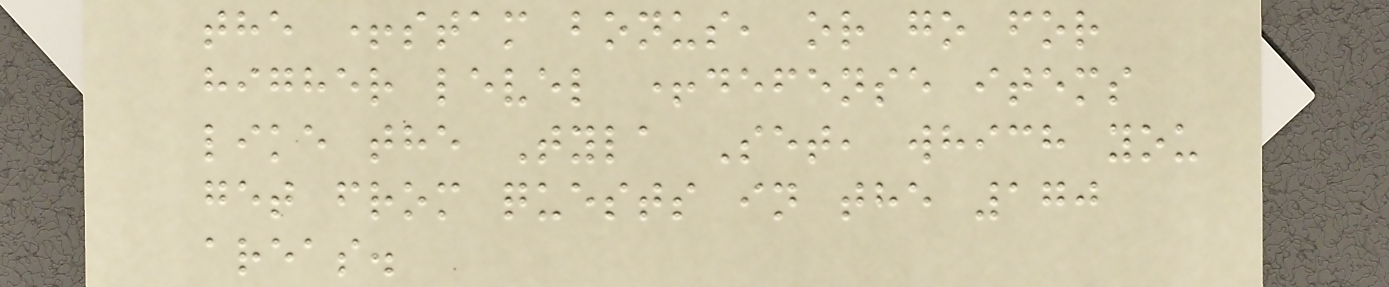the +stam bonus, or go for
higher level +defense items
like the Tyla Set, which you
get from quests in the 170
areas.
